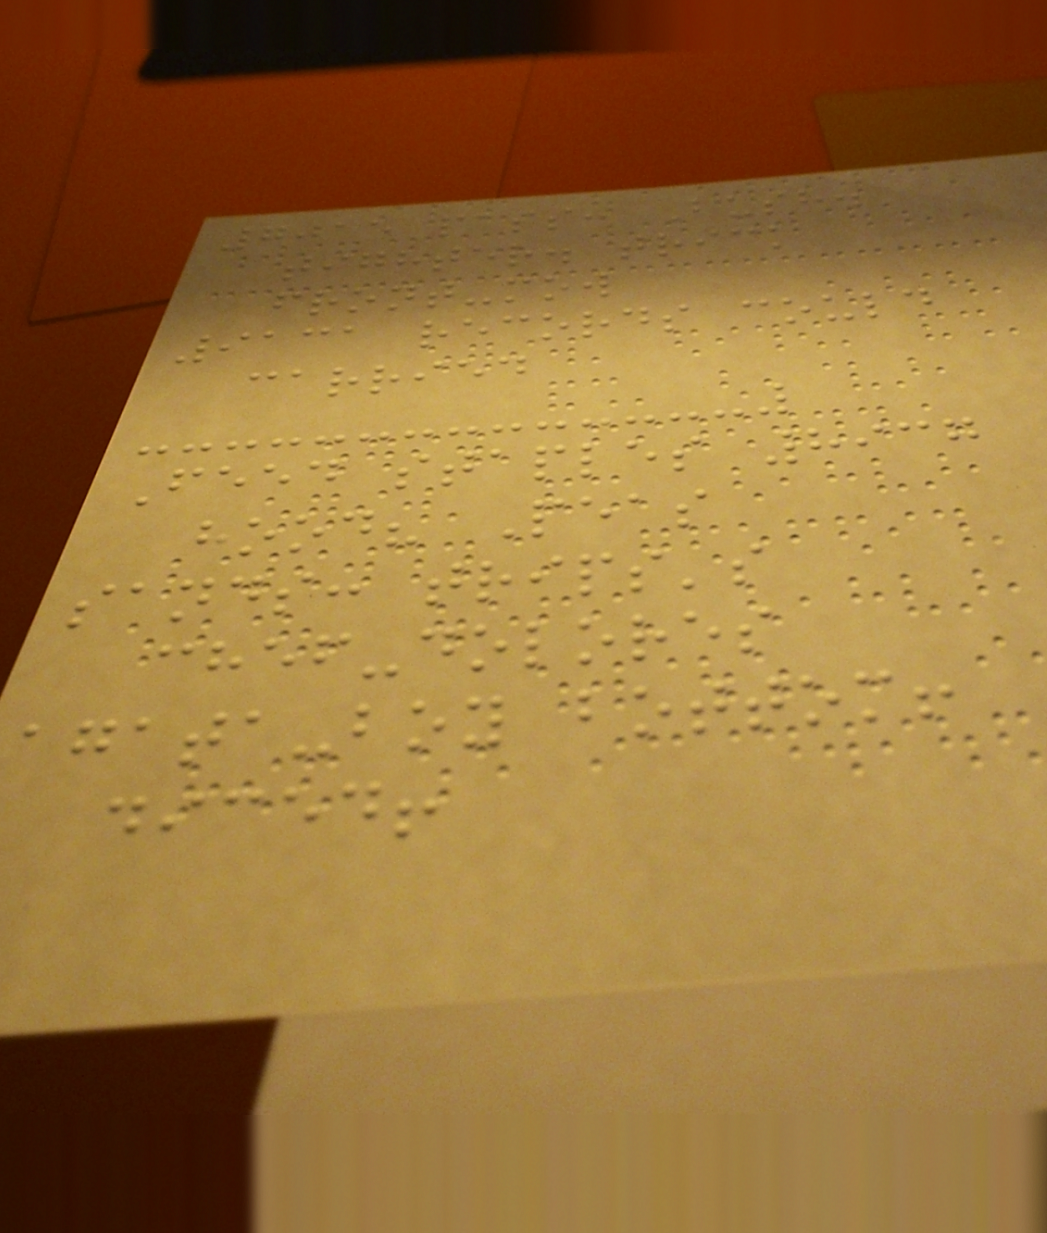7015 pass: Bush.
tighter. trick
front-mow
9131 records could
carried
Feed staples 8937
hood? Peas
sands: trips's
chef-dolores
agata-boy bottom!
diced!
